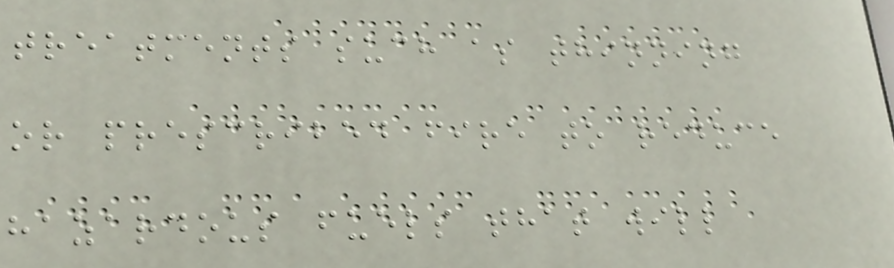treatments such as thinning
or prescribed fire to reduce
hazardous fuels that will
